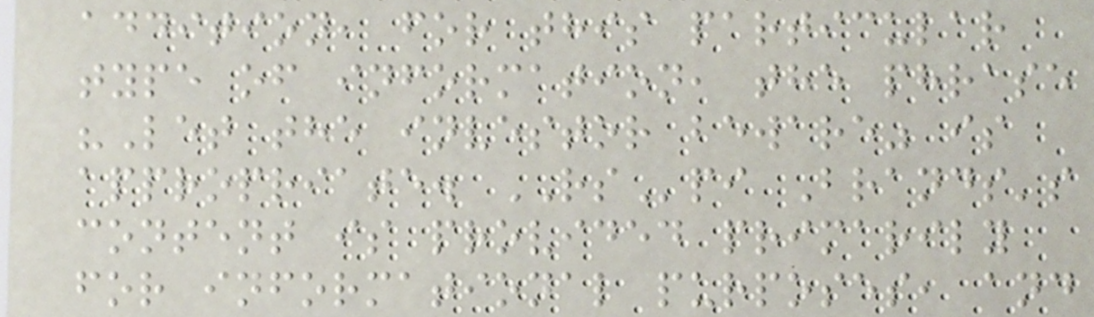addition, for this particular
type of information, the phrase
"Let the investor beware" is
appropriate. RSpi Brands's
content is provided primarily
for informational purposes, and
